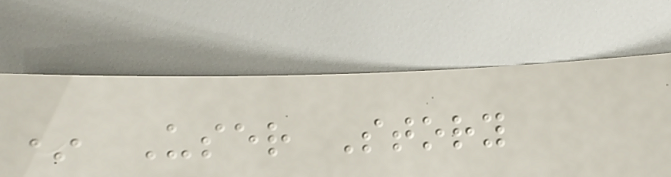* User Story
